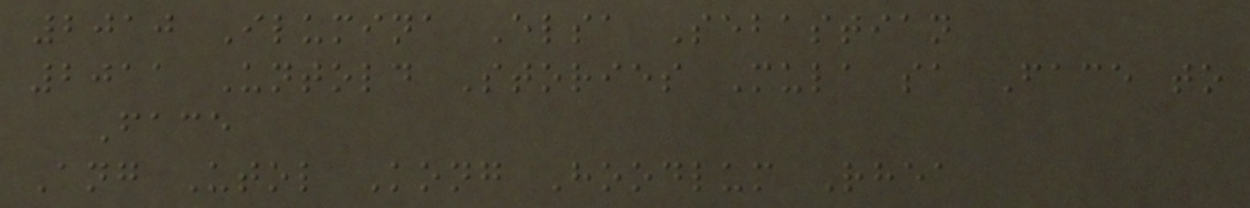2010 Ilumina Elsa Sebastian
2011 Untold Stories Mula sa Face to
Face
Ang Utol Kong Hoodlum Rhea
